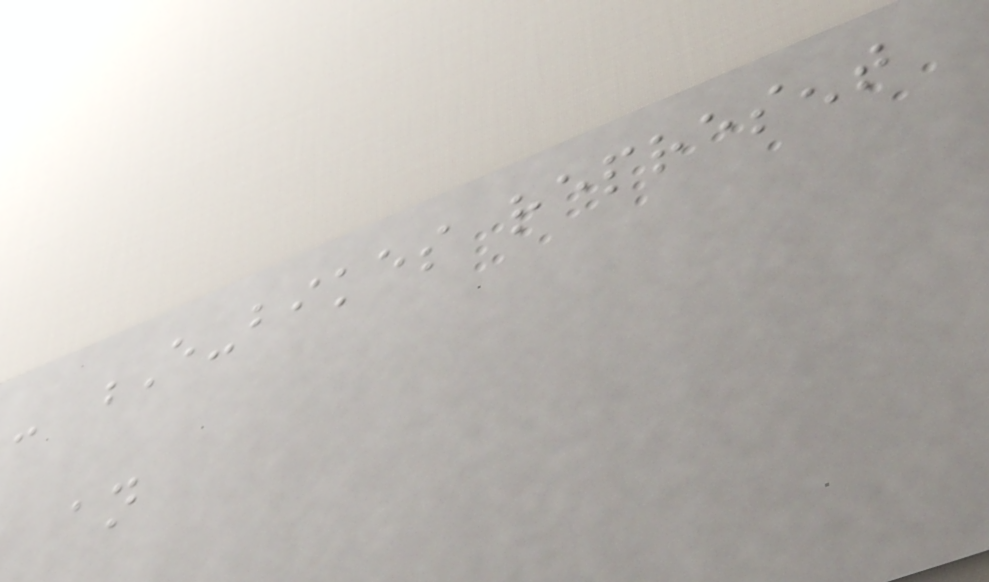- E-bikes represent
an
